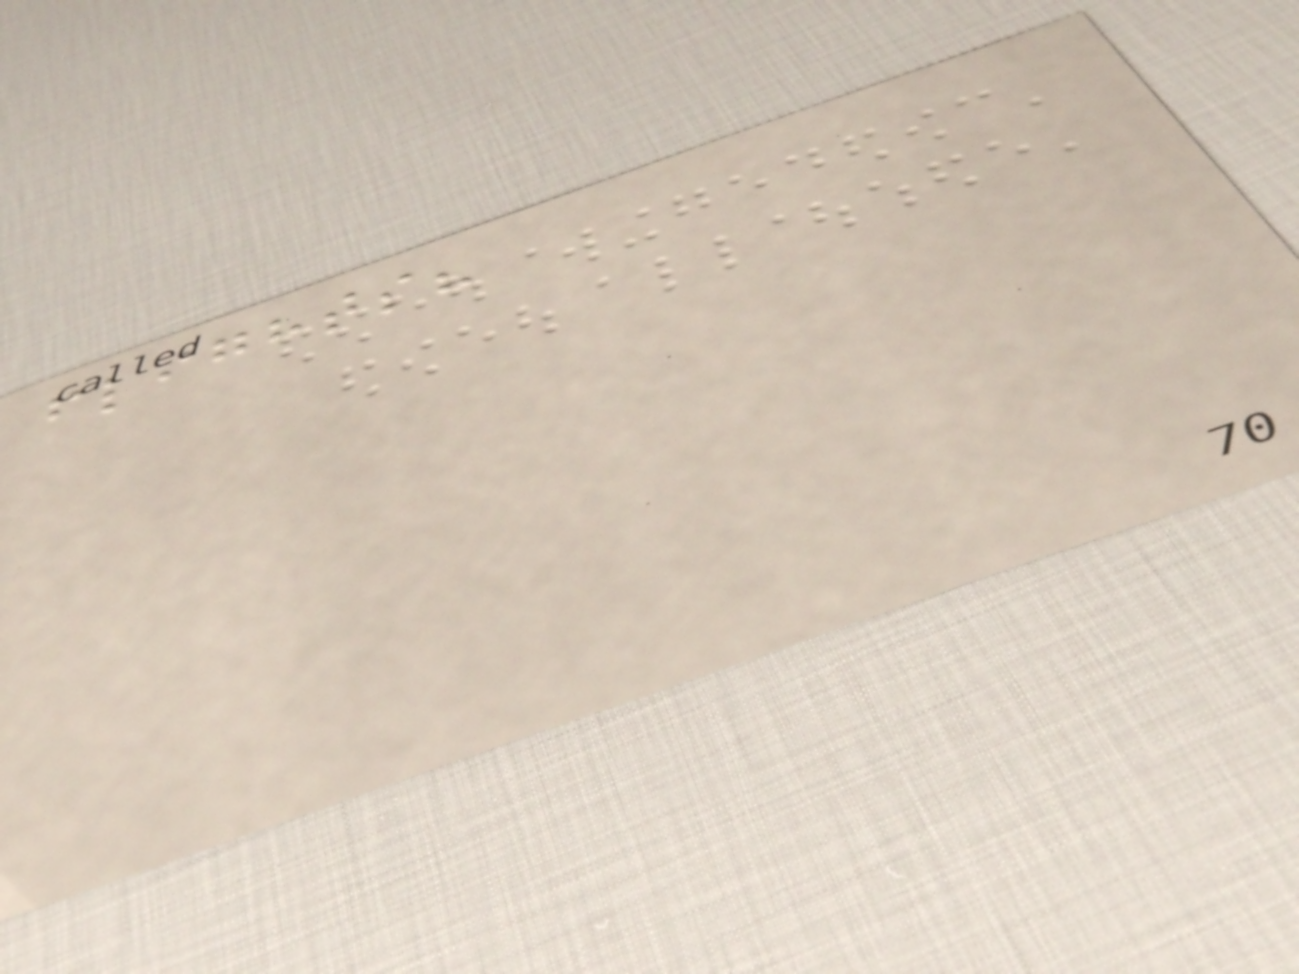flights?
